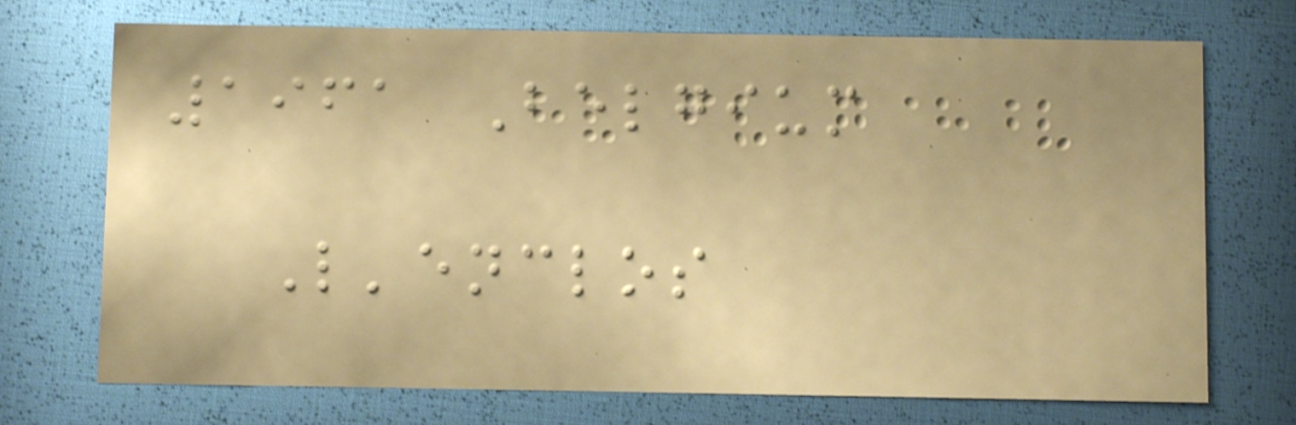1961 Belgium
L'enclos
